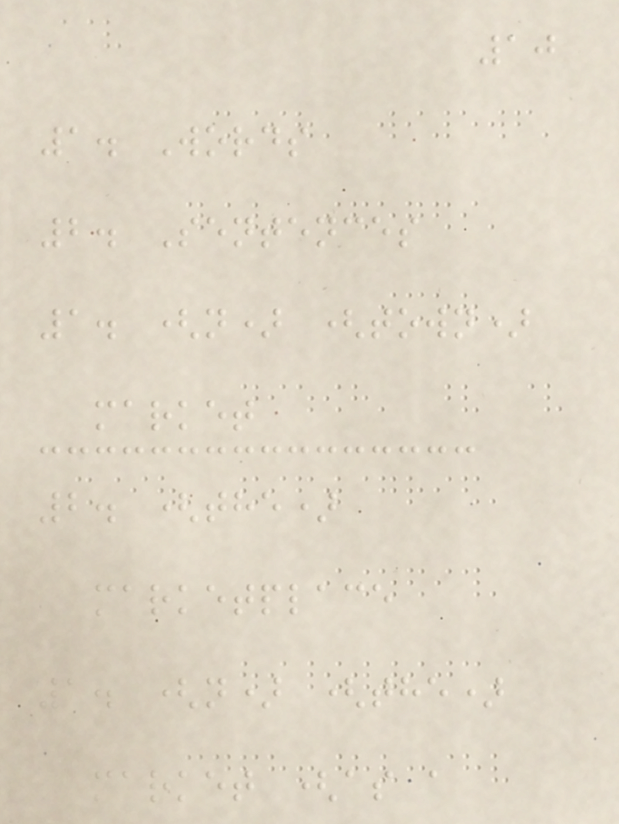10
1. Words
2. Sentences
1. (n) (town)
market
2. (the)
marketplace
1. (n) (the)
market (as a
